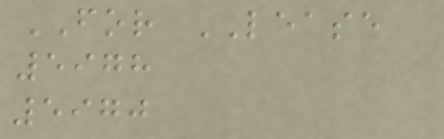FOR LEASE
5978
5970
